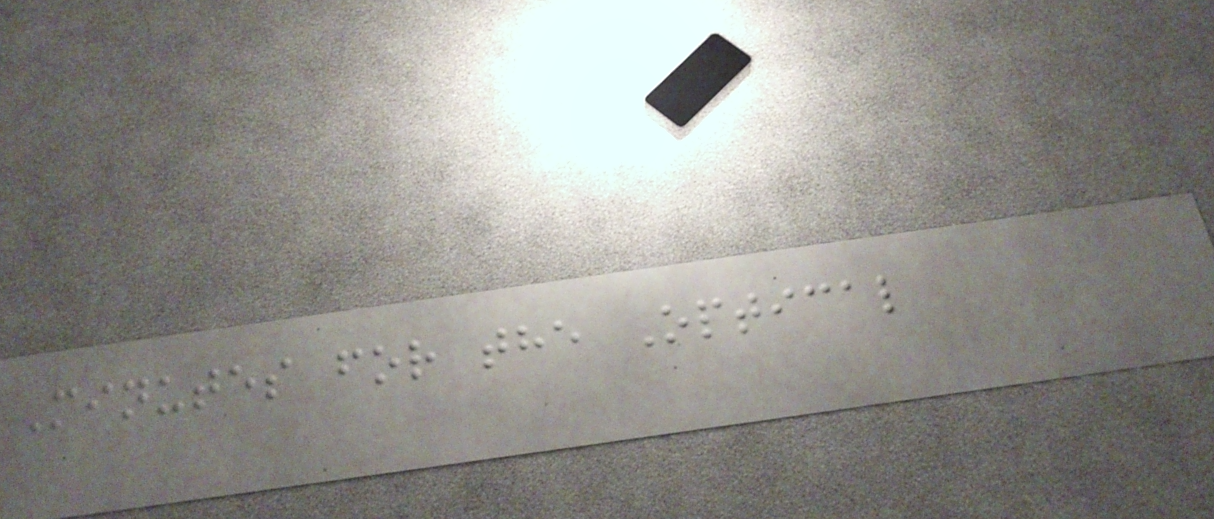Minutes for the Optical
